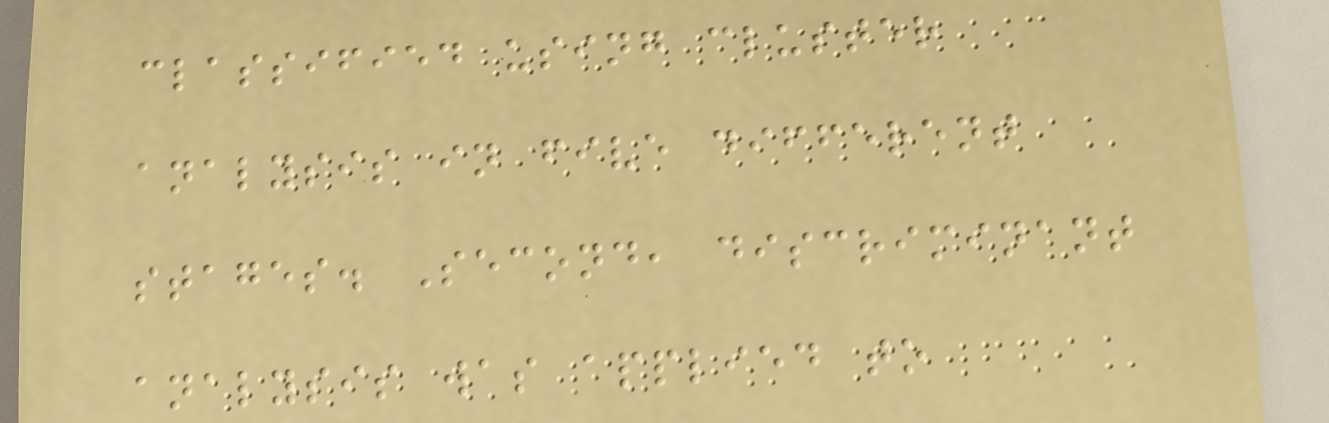classified using cluster
analysis in five different
stages. Second, discriminant
analysis was applied to
